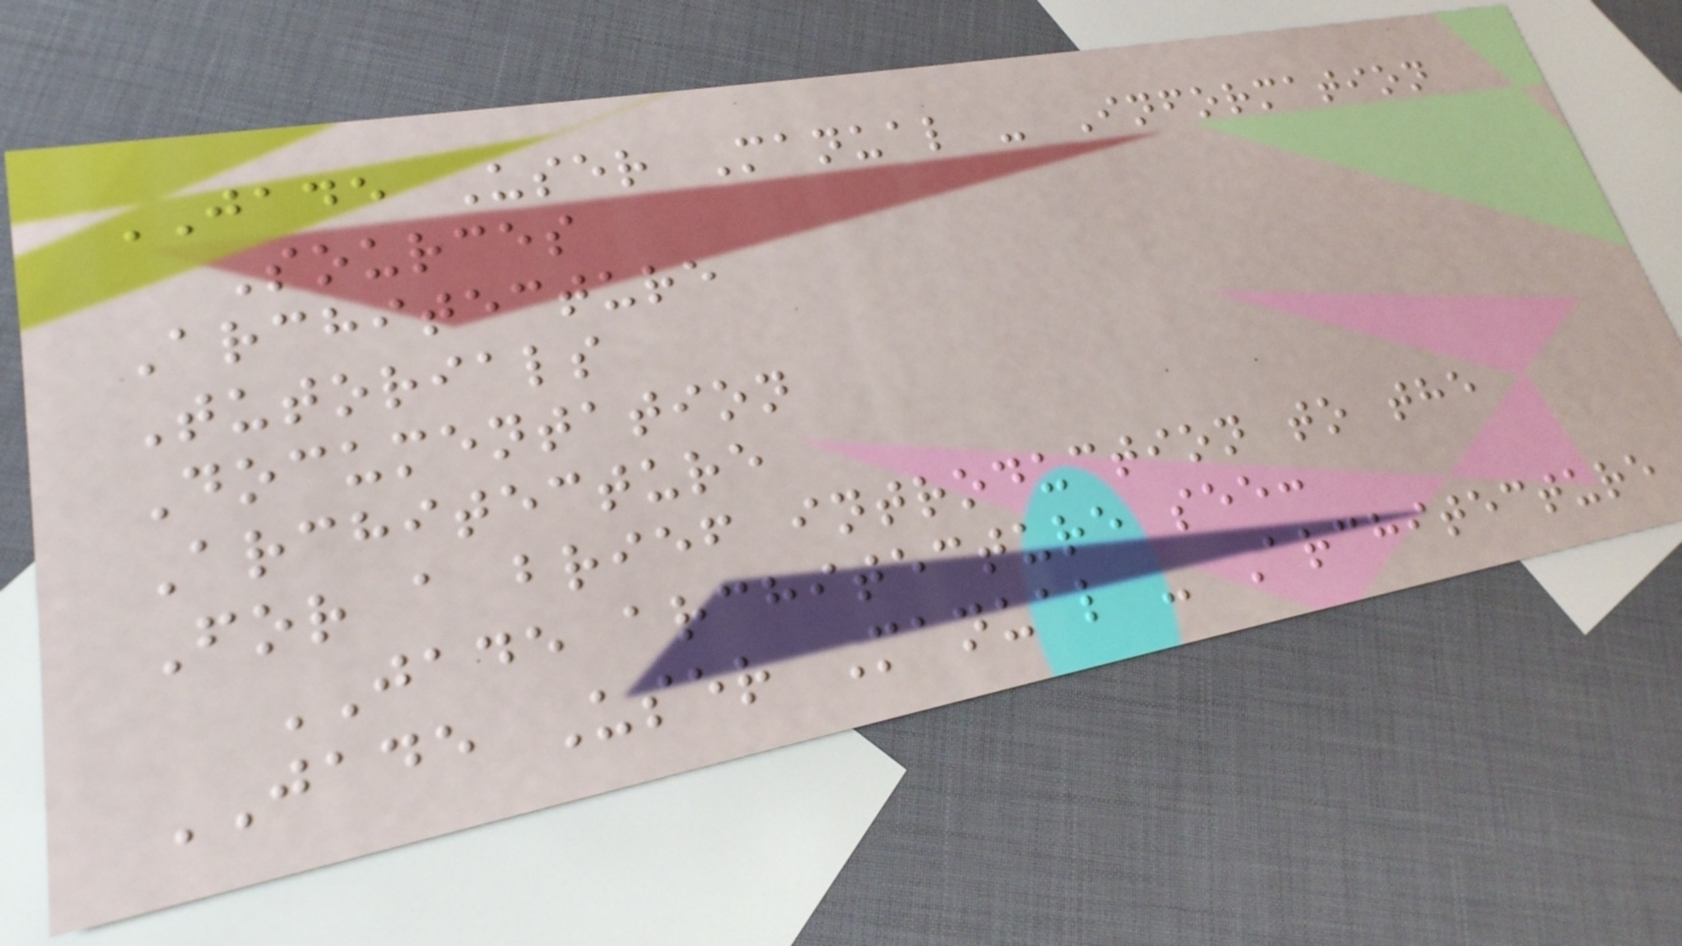JADE User Manual - Information
Sources
Architecture
Tutorials
Documentation
Architecture
For a brief introduction to the
JADE architecture see:
JADE User Manual - Architecture
